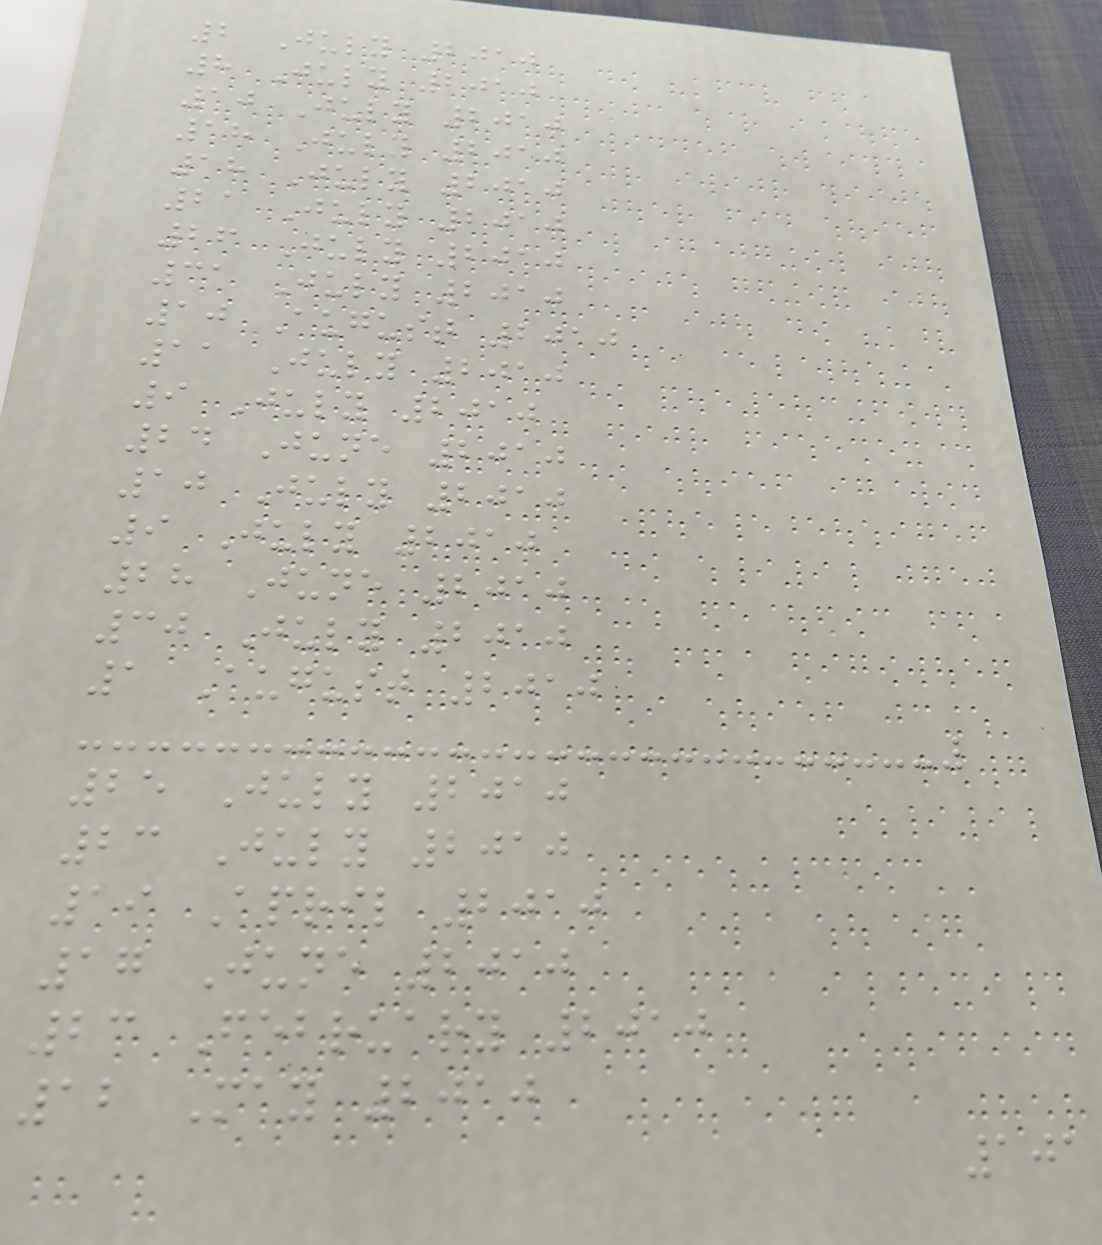2 July 2010
8 July 2010
10 July 2010
18 July 2010
18 July 2010
21 July 2010
26 July 2010
31 July 2010
10 August 2010
11 July 2010
9 July 2010
24 June 2010
10 July 2010
9 July 2010
28 June 2010
30 July 2010
1 August 2010
25 July 2010
23 July 2010
19 April 2010
17 June 2010
23 February 2010
12 May 2010
101
